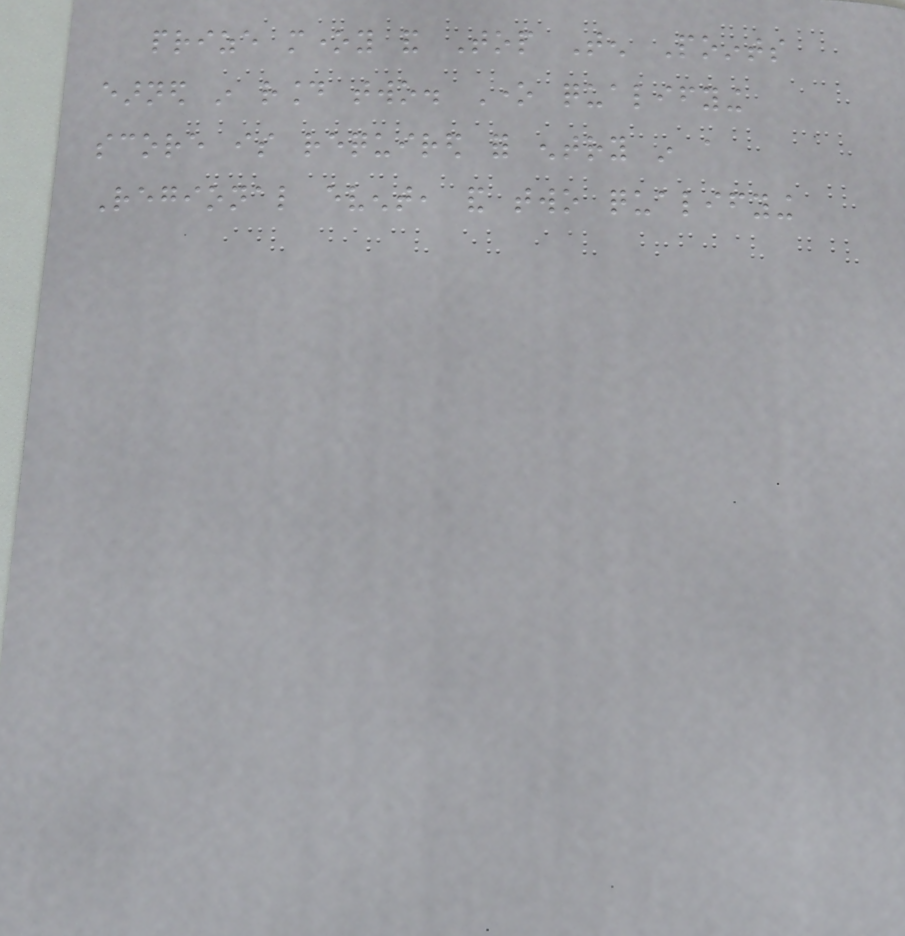prize money and Top Ten Points
earned in round two. One qualifying
score is required for entry in a
Regional event, and two qualifying
